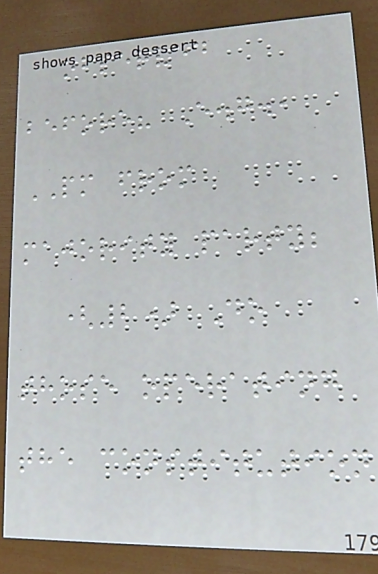observed
before? E.g.,
PM from
majority party;
(2) Do
those operating
the constitution
